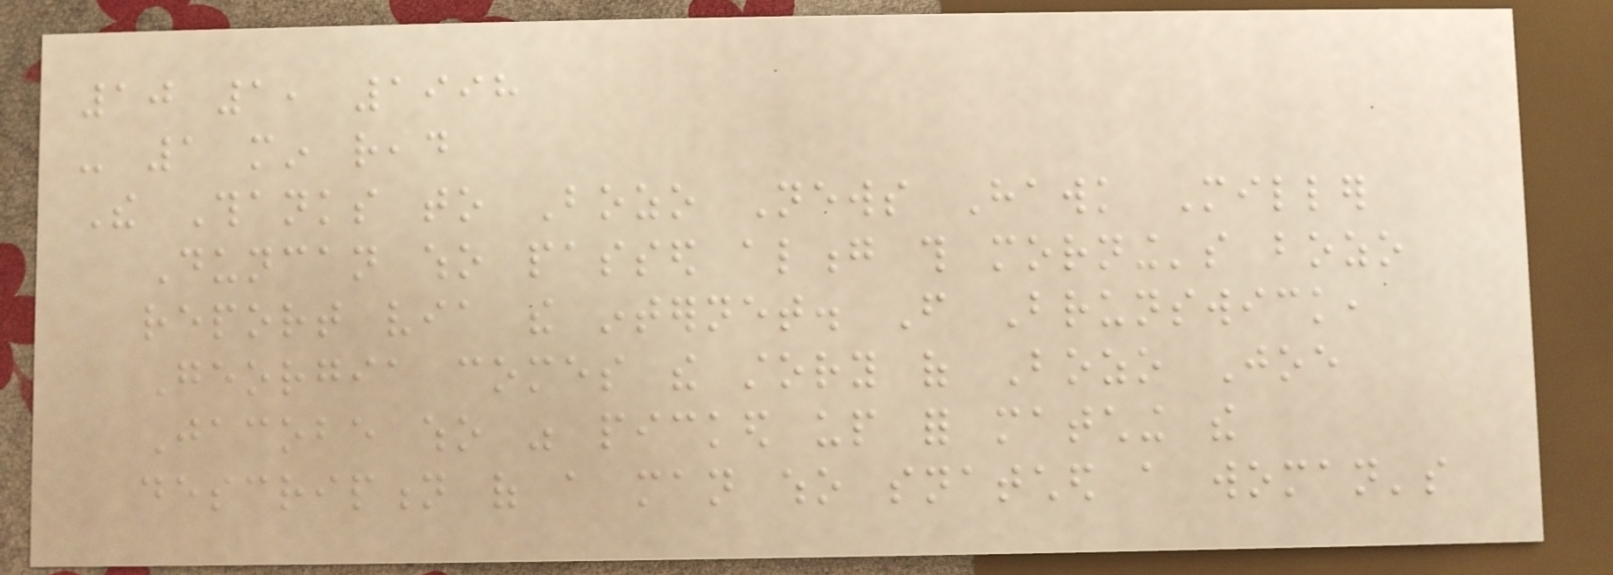10 1, 1998
- 1 min read
The Thanks to Bozo News Hawk Miller
Duncan who passed along this morning's bozo
report via the internet. From Brunswick,
Georgia comes the story of Bozo Joe
Jacobe who was picked up for matching the
description of a man who snatched a woman's
